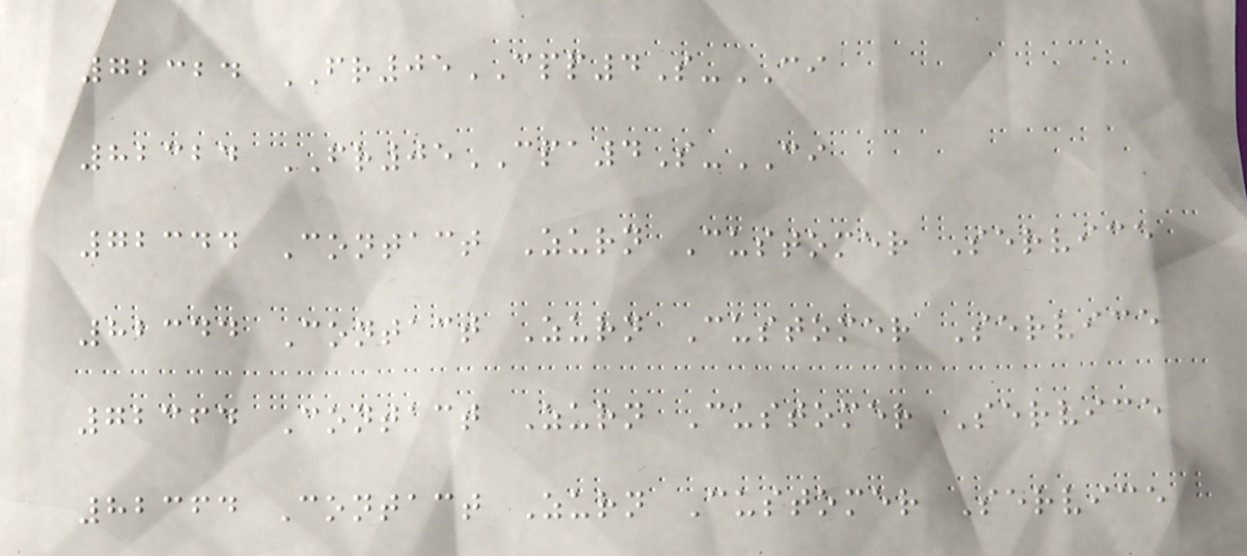72324 FR05CPP4S-CI
82324 FR05CPA4S-CI
72344 Contact Zurn Customer Service
82344 Contact Zurn Customer Service
72364 Contact Zurn Customer Service
82364 Contact Zurn Customer Service
